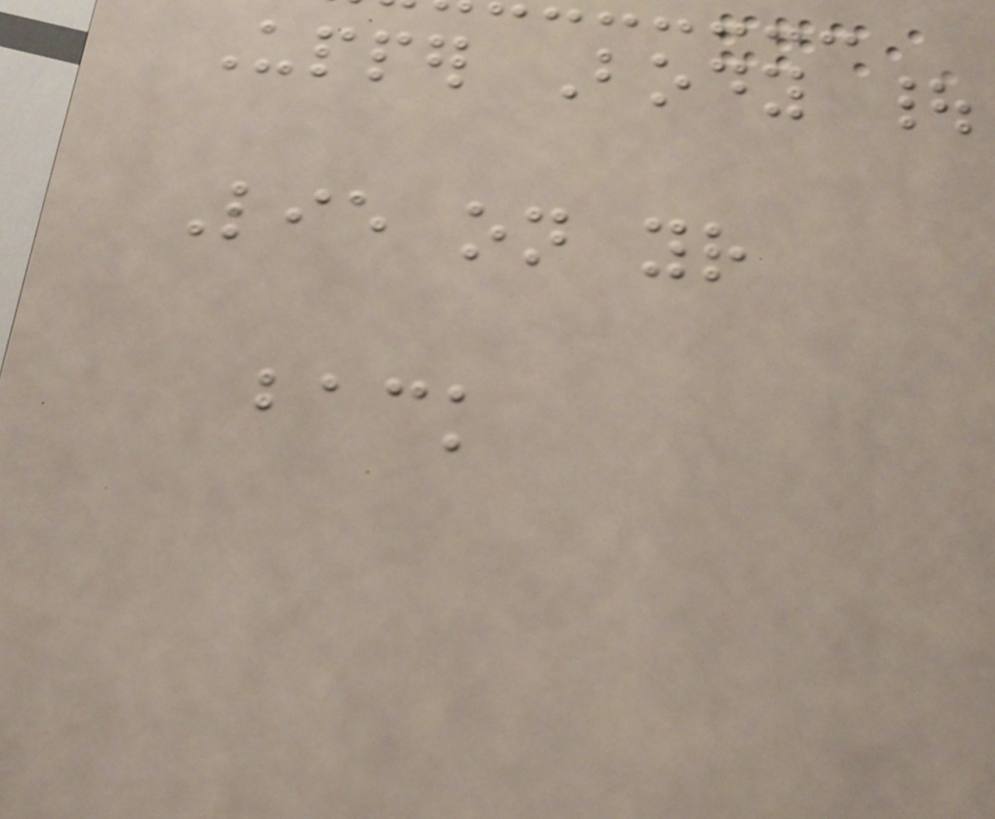Upper Body |
Lie on your
back
